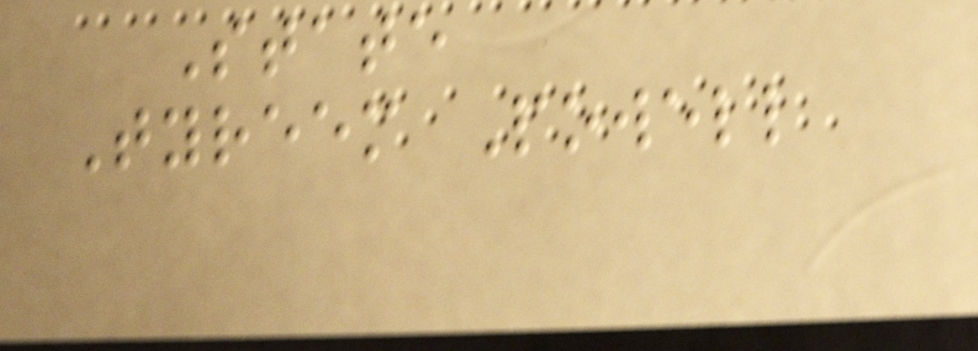State
Tyreem Powell
